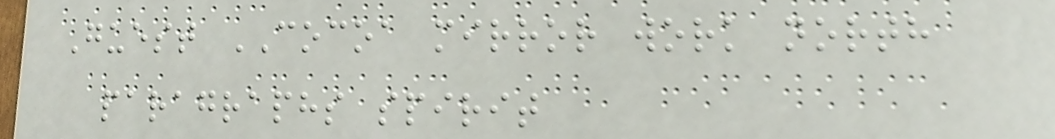Guest COCOA mirror work north
paragraphs spirit
